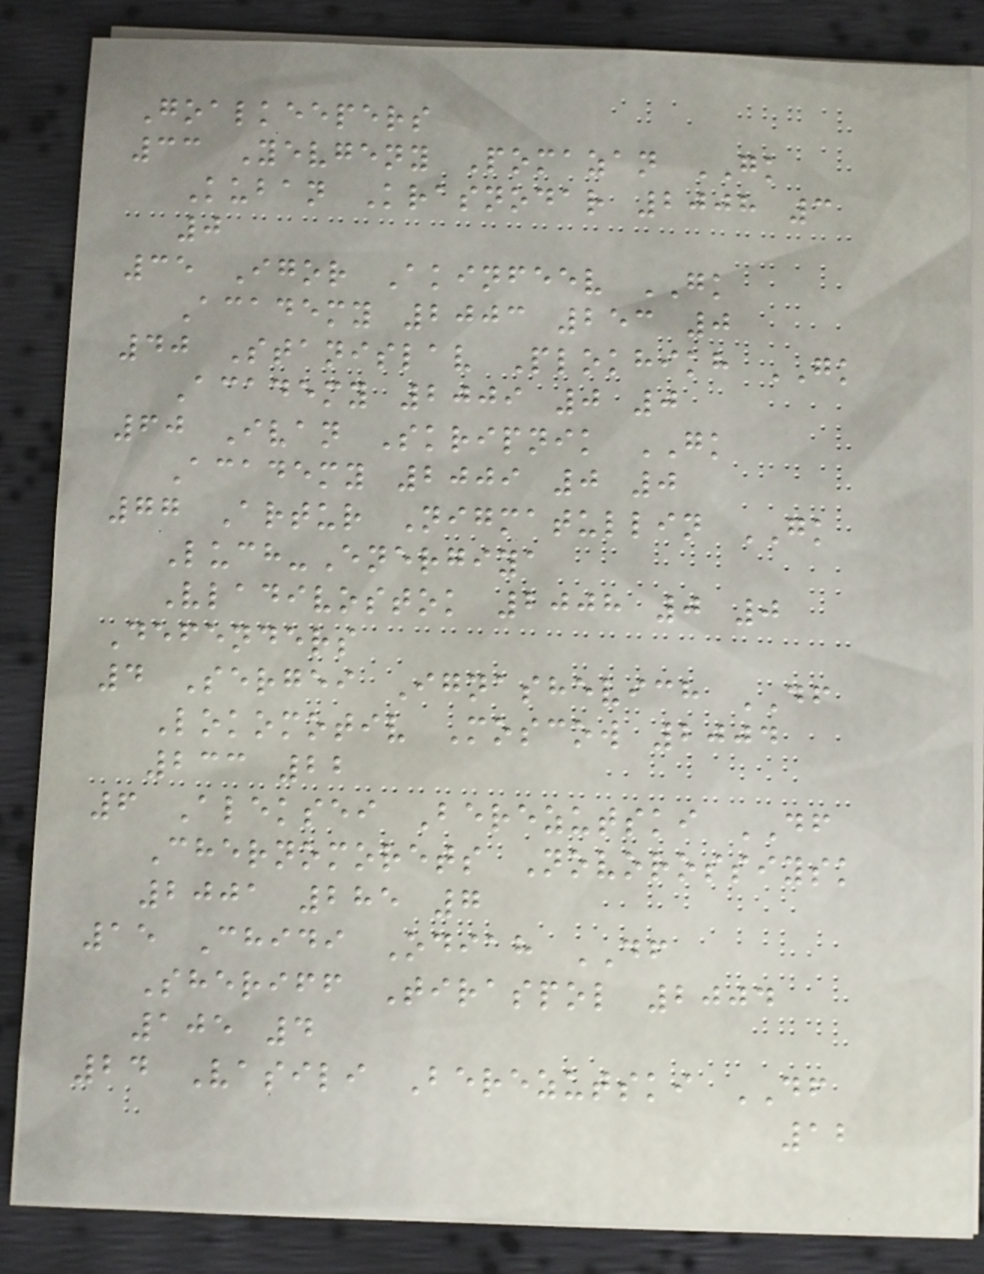Goalkeepers
33 Yevgeny Pomazan GK
Kuban Krasnodar 2008 3
0
35 Igor Akinfeev GK
Academy 2003 253 0
40 Stanislav Plokhikh GK
Academy 2009 0 0
60 Ivan Skripnik GK
Academy 2009 0 0
77 Artur Nigmatullin GK
Luch-Energiya
Vladivostok 2008 0 0
Defenders
4 Sergei Ignashevich DF
Lokomotiv Moscow 2004
233 22
6 Aleksei Berezutski DF
Chernomorets Novorossiysk
2001 285 7
15 Chidi Odiah DF
Sheriff Tiraspol 2004
105 4
24 Vasili Berezutski DF
12
